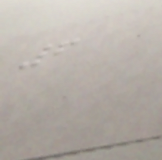6
